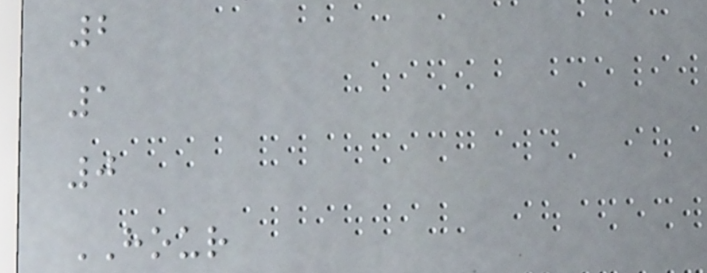2
1
0
HOUR
